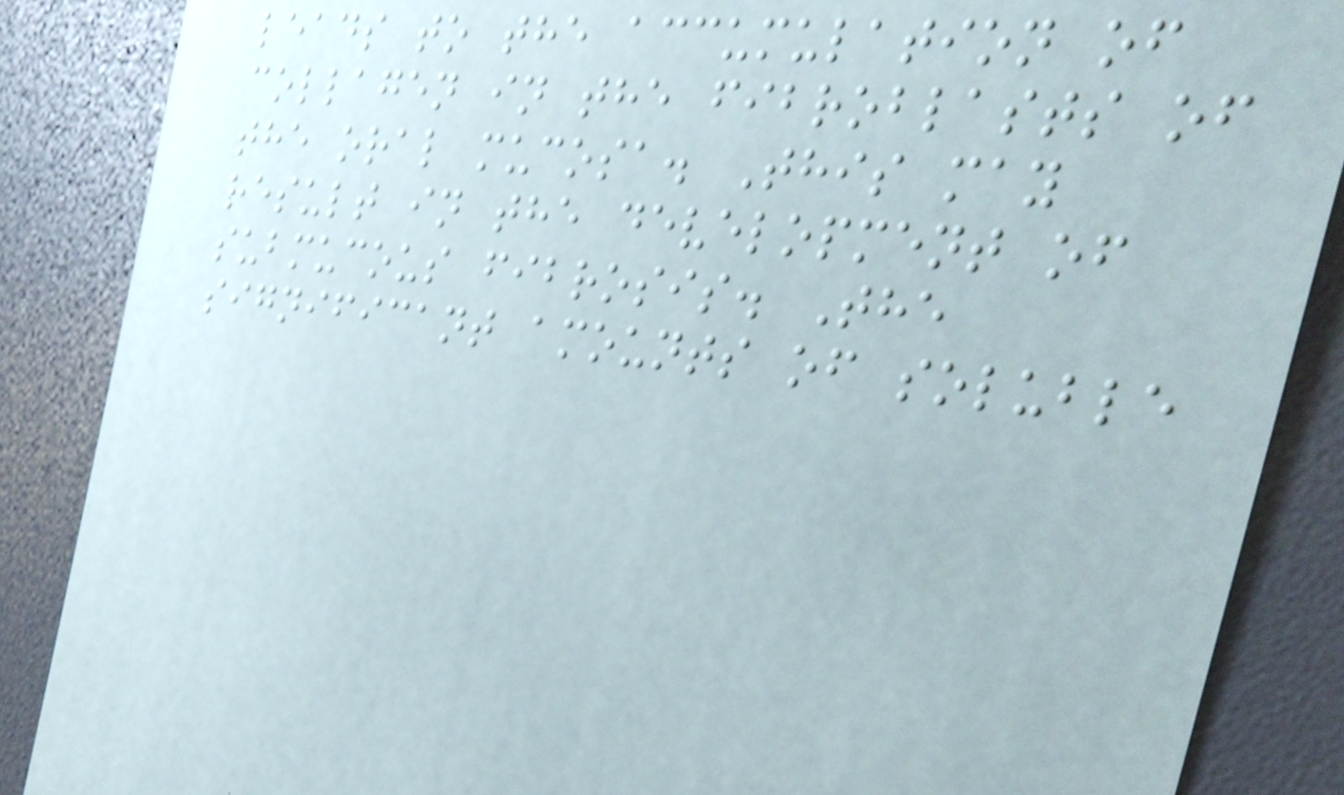leads to the accumulation of
collagen in the fibroblasts of
the oral mucosa. This may
result in the development of
submucous fibrosis. The
significant amounts of soluble
